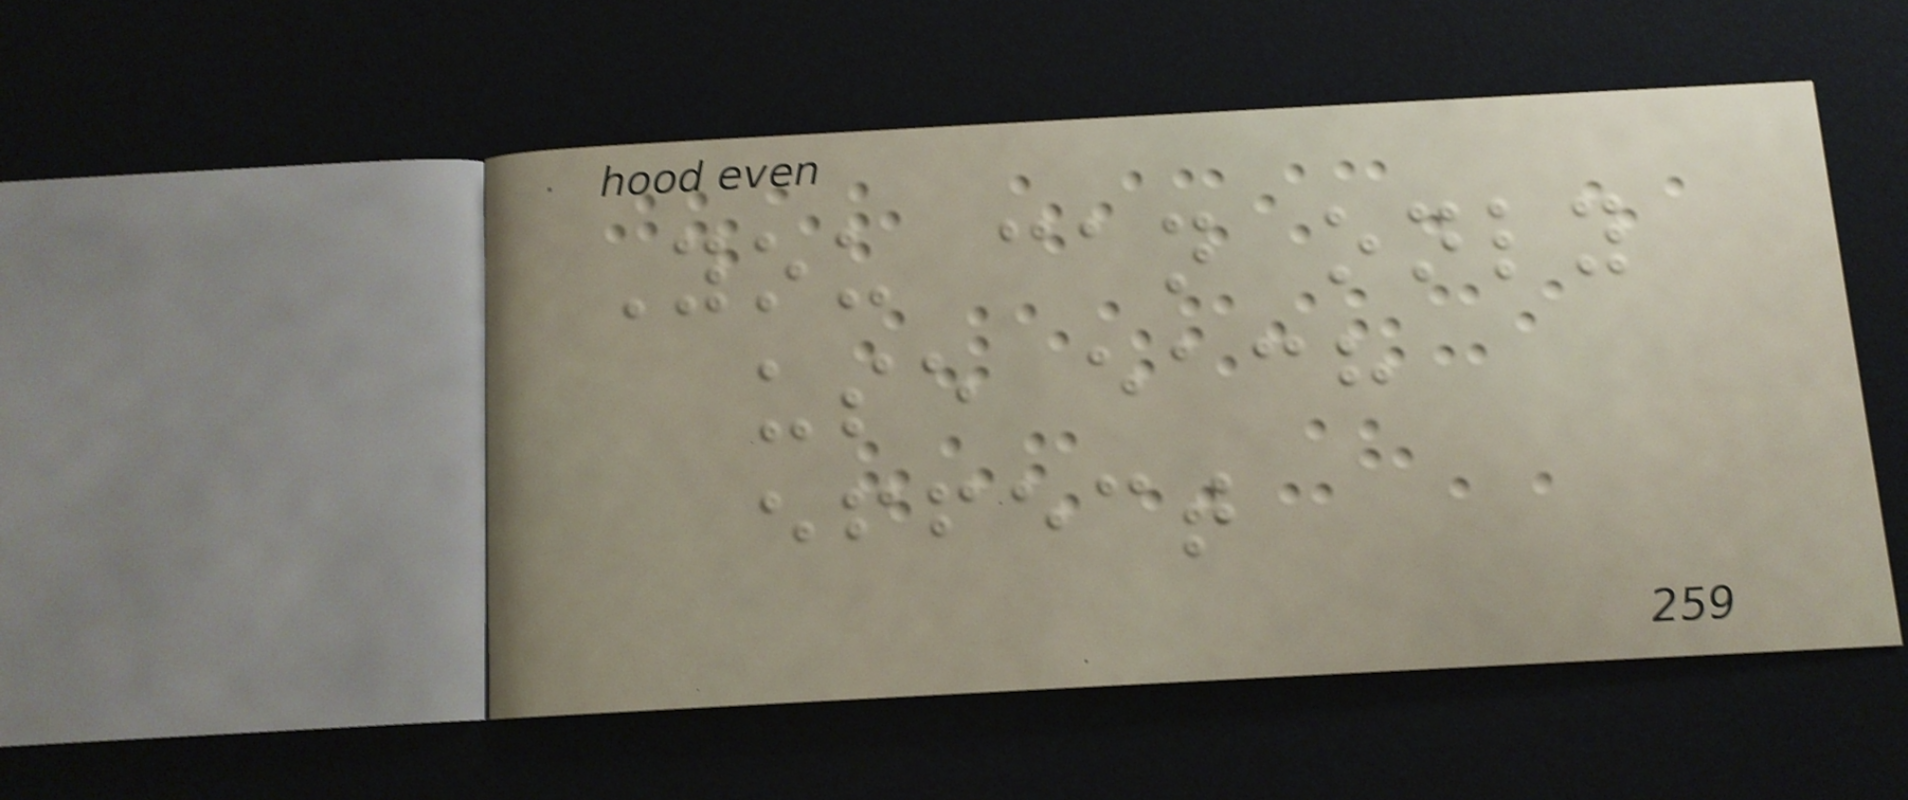You can only
use each
effect
